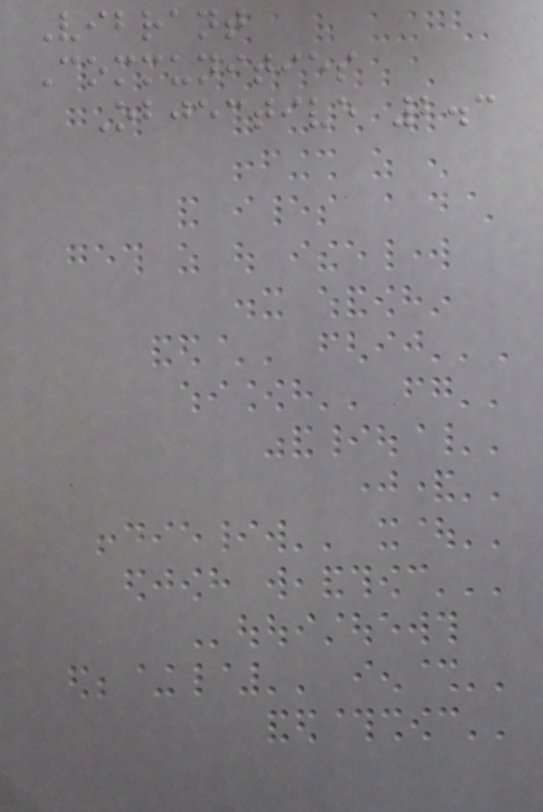Vibrant
Communities
Objective 2.3
